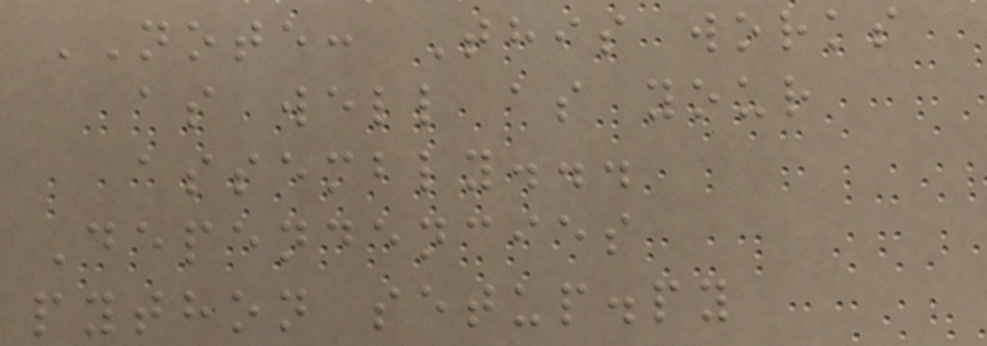NOTE: This works
as well as your
assembly...
Dependencies
python setup.py
